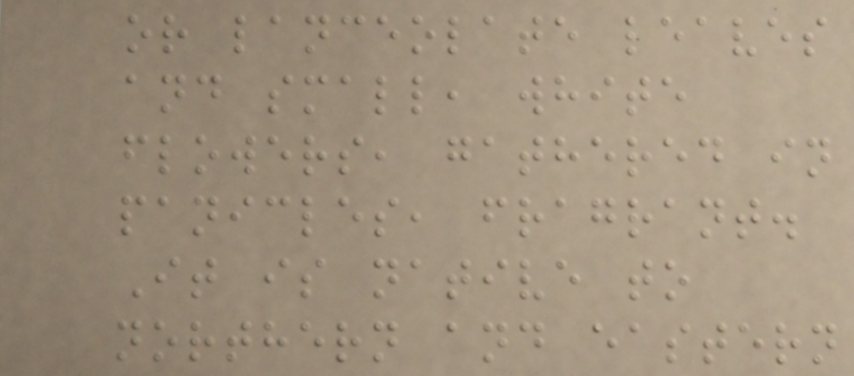or lanceolate leaves
and small, white
flowers, gathered in
panicles, fragrant.
It is native to
northern and eastern
